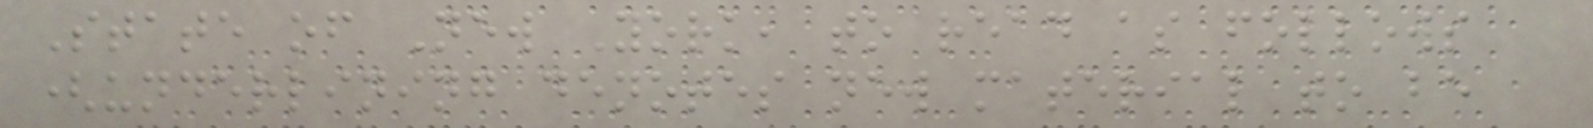State of New York, to read as follows
(underlining denotes new material to be
